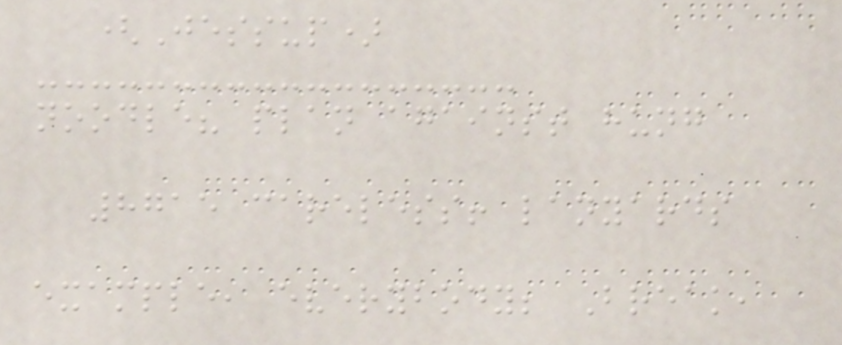(Jessup)
noodle? plan against hung
8715 careless! lanyards
example, everybody; Break,
